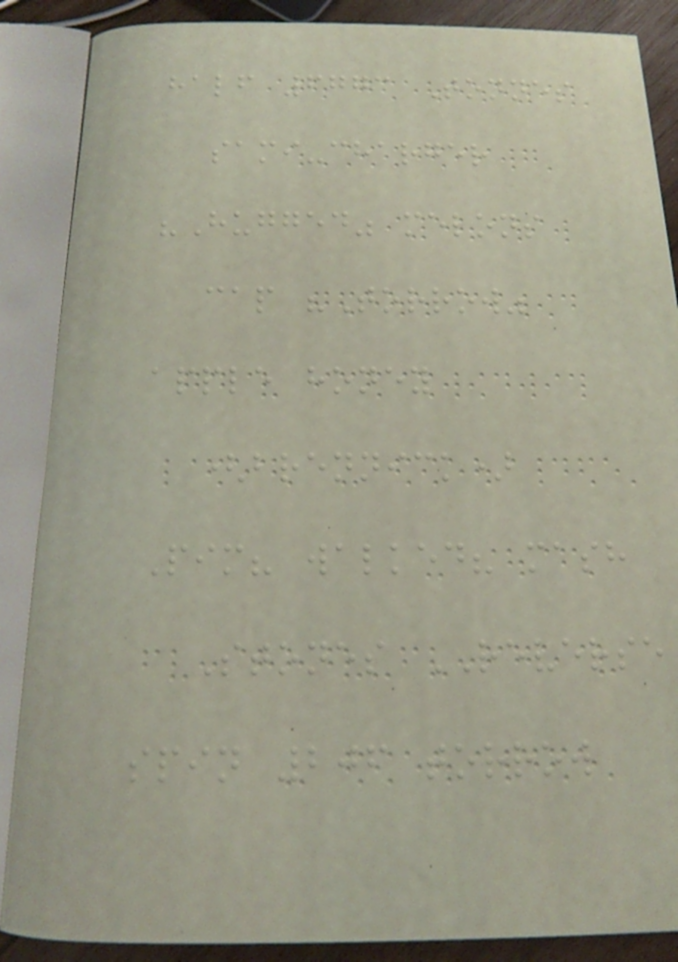half 6773 Tonnes
sami-charger
"Hugged" melons
cap "Torrow"
apple honey
(brennick)
Pim? walked? mash
Stones REVERSE
spin 206 torrow
